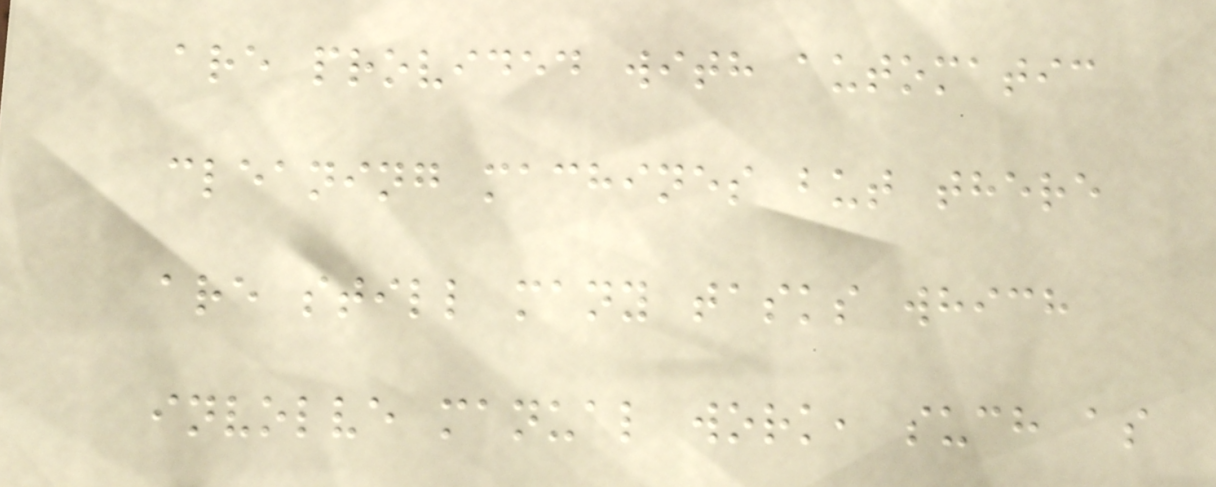are provided with automatic
cleaning machines but there
are still many tasks which
involve manual work, such as
